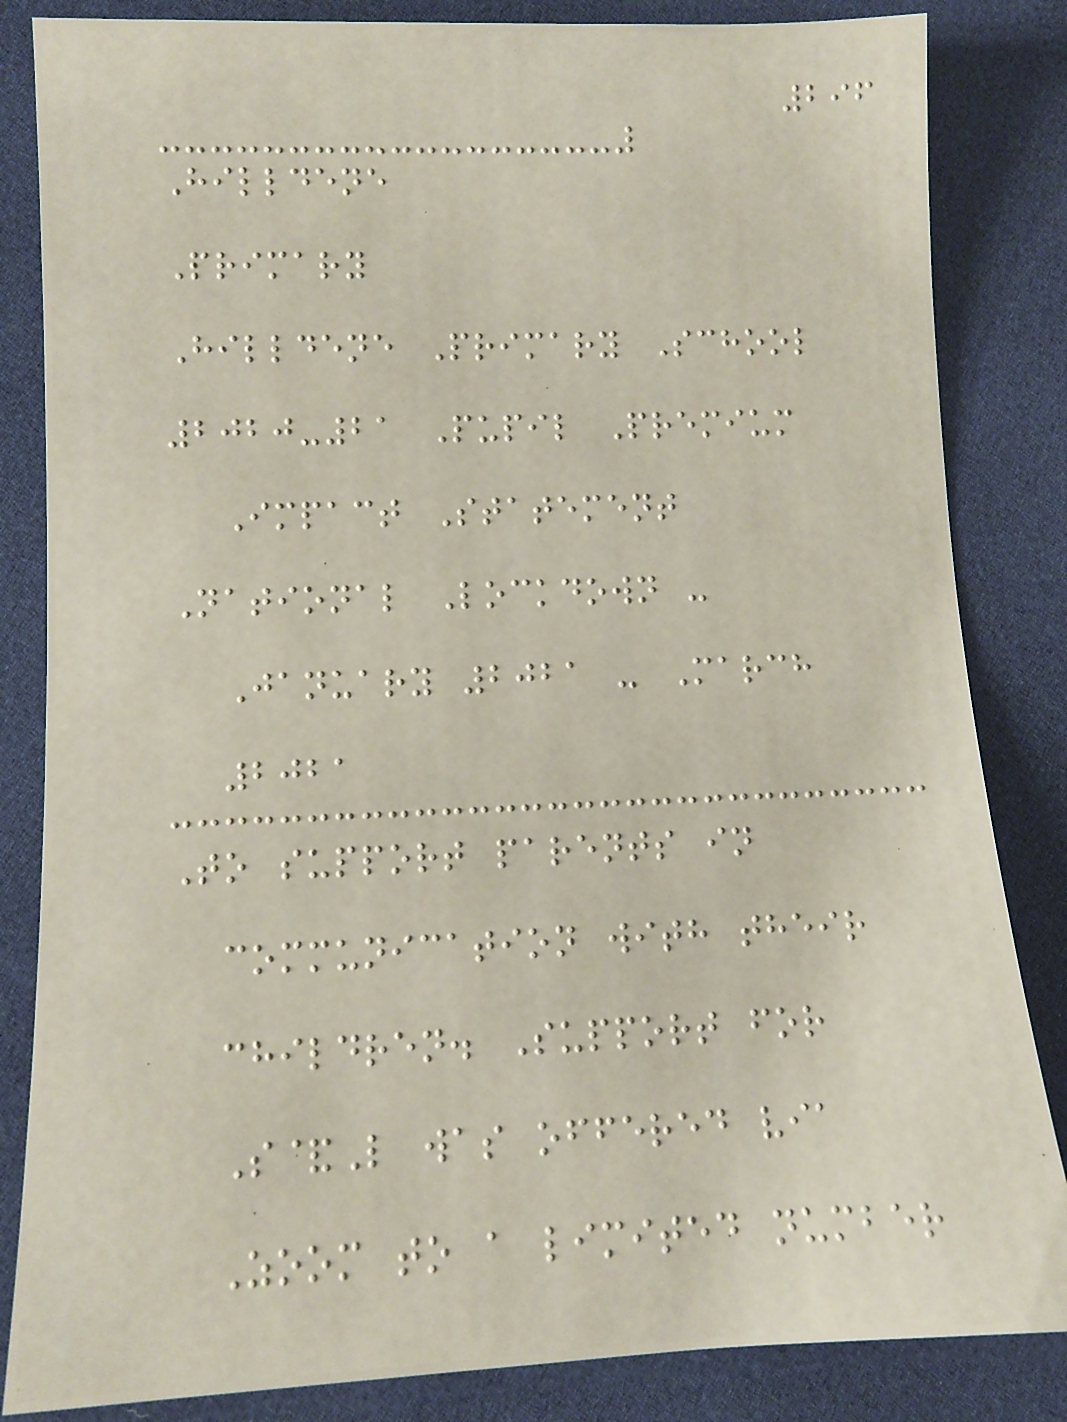296
Hilldene
Primary
Hilldene Primary School
2020-21 Pupil Premium
Impact Statement
National Lockdown -
January 2021 - March
2021
To support parents in
communication with their
children. Support for
S&L was offered via
Zoom to a limited number
